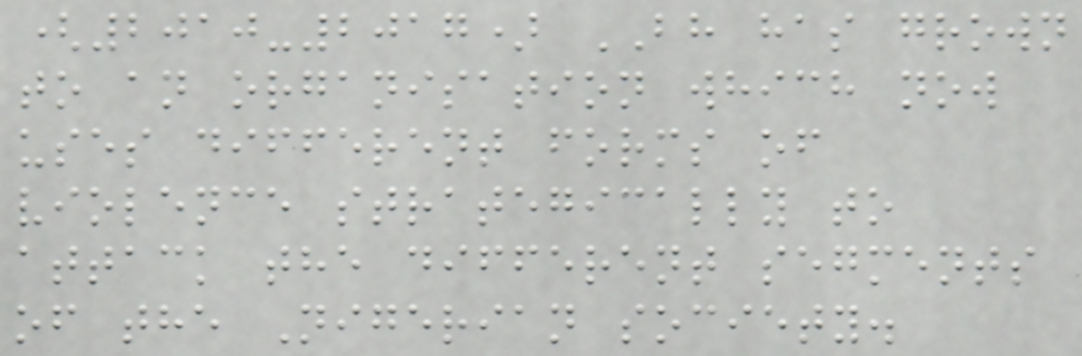(2010-2017) BH has grown
to an organisation which now
uses different forms of
violence strategically to
attack the different segments
of the Nigerian society.
